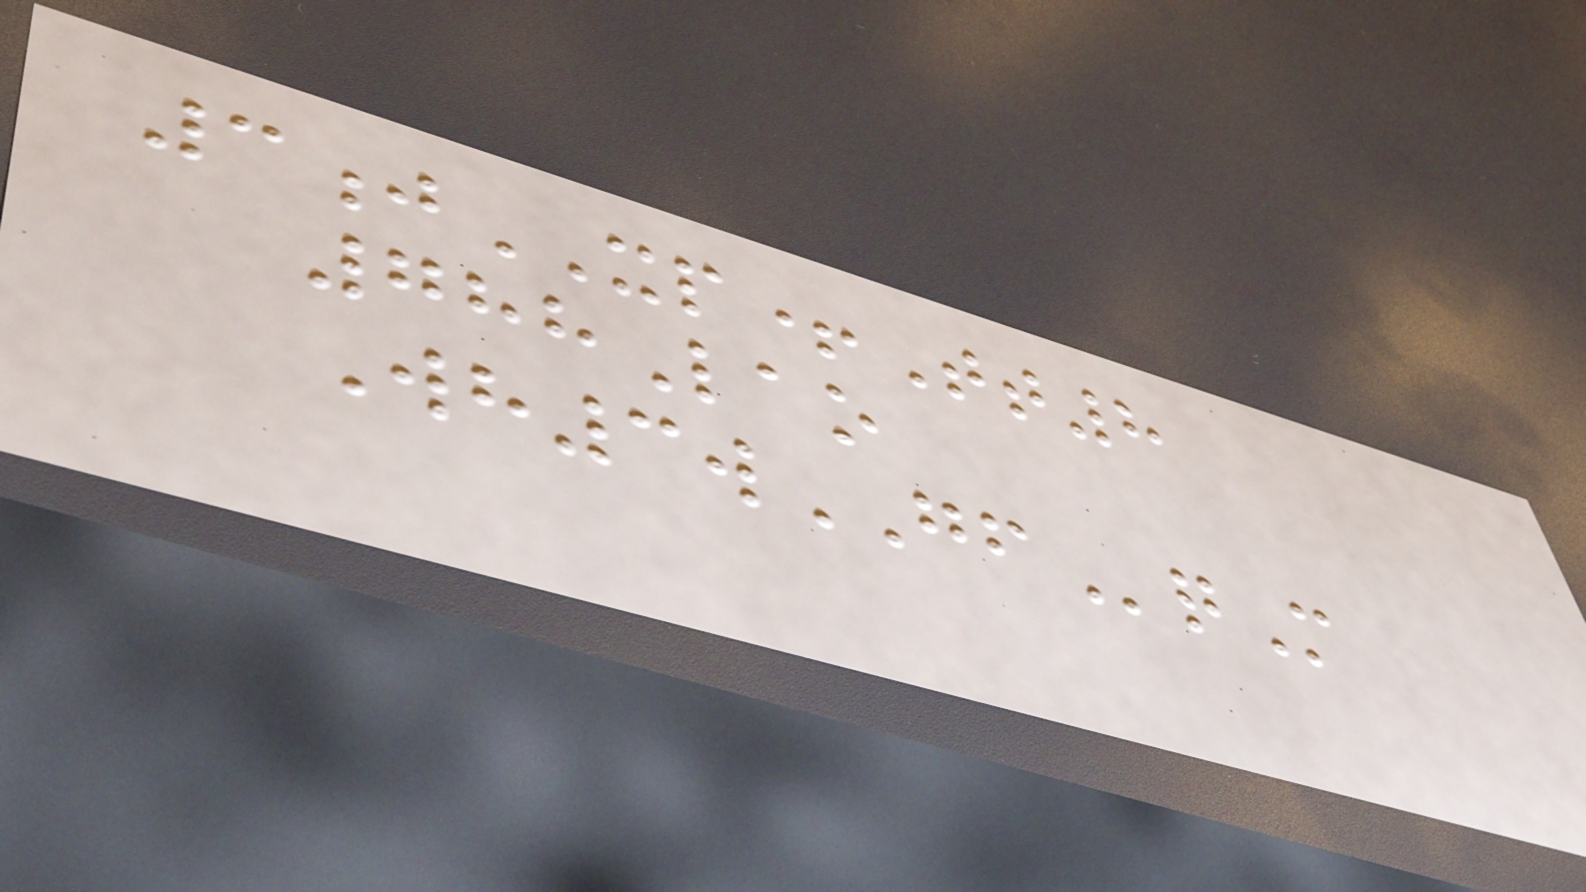3jXP+Tt8
788Lao
Wh3wGFqM
